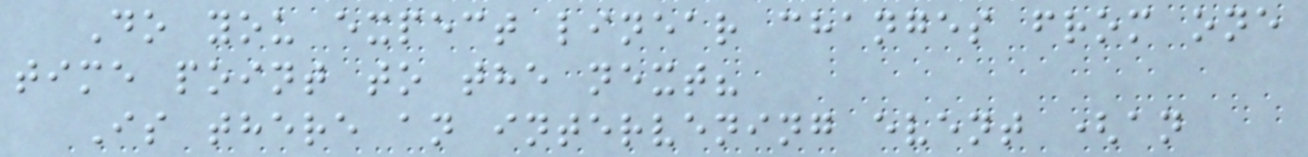Do you expect linear changes from one
time point to the next?
Is there an intervening event (an
